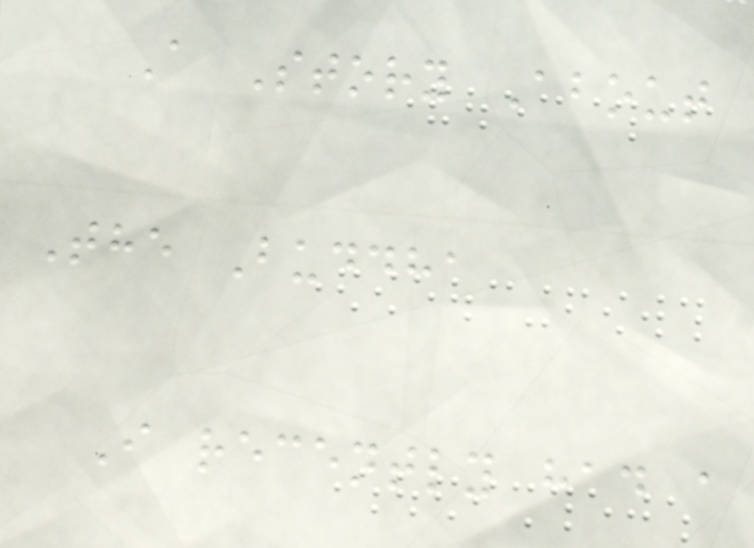A Story About
The Buddha
I recently had a
